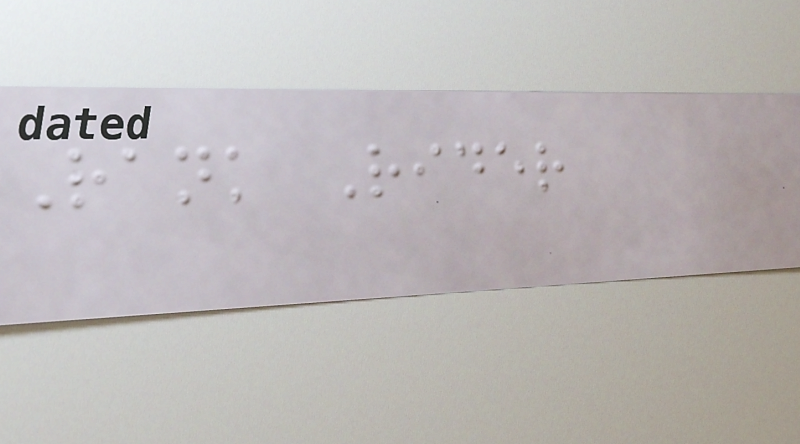Rank Rider
